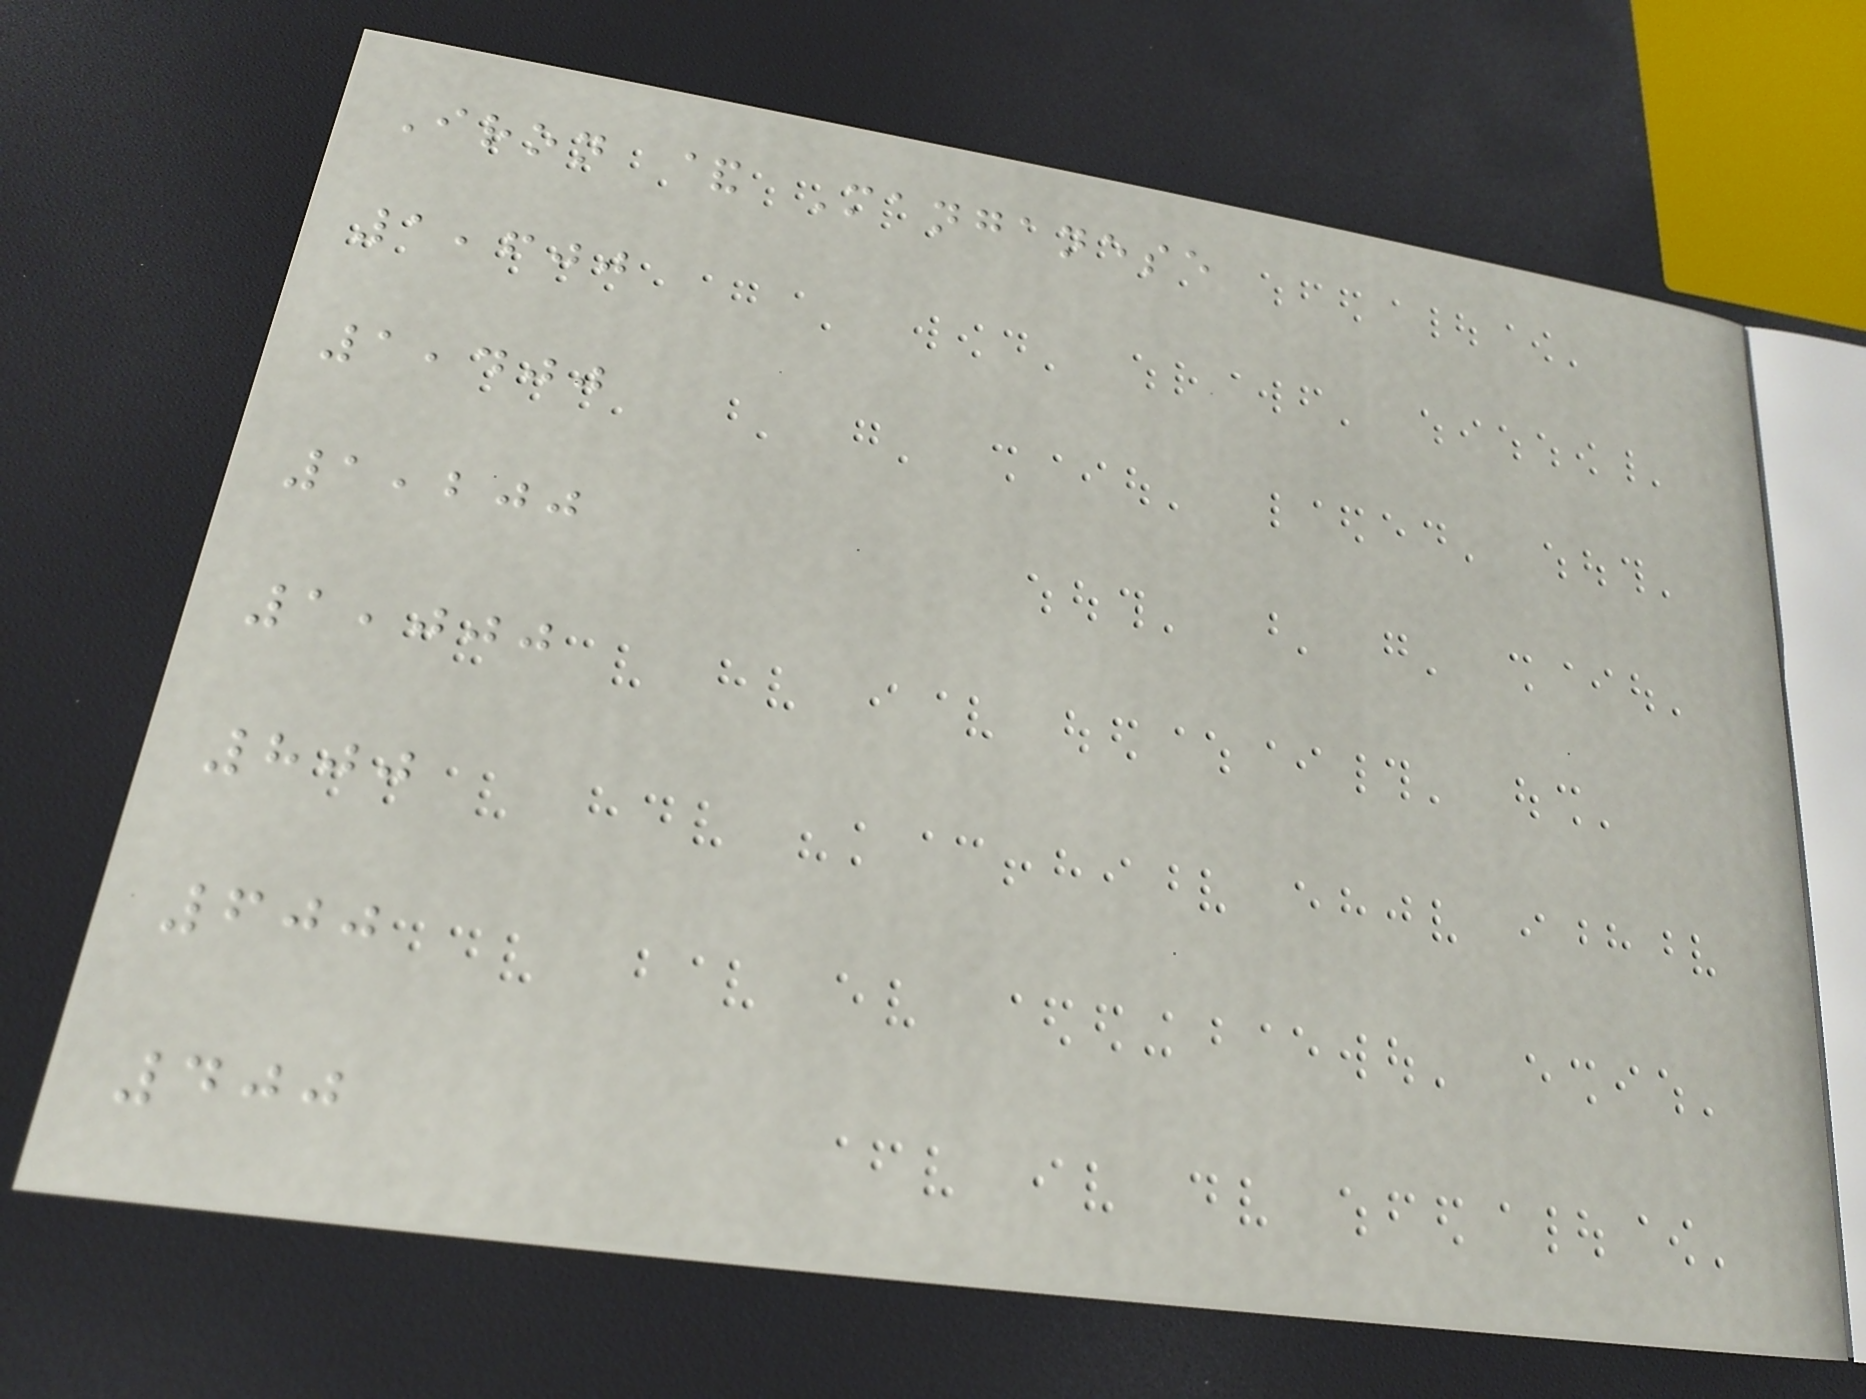Iron & Manganese
1,600
1,400
1,200
1,000
800
600
400
